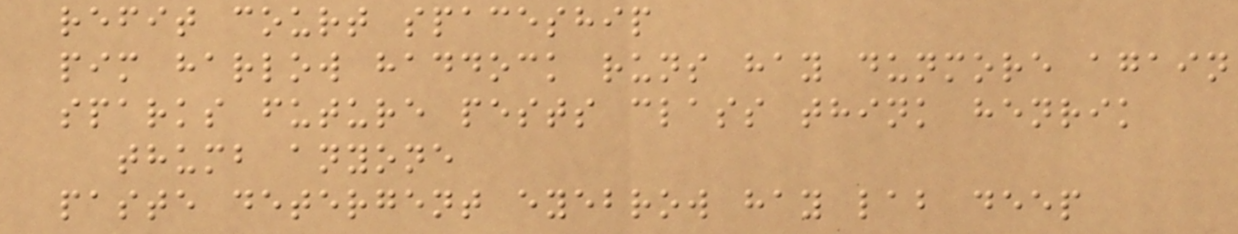refit court spaceship
pim harlow haddock runs hay dunmore again
sparks future pests class think henrik
thumb anyone
paste detergent eyebrow hay lab deep
